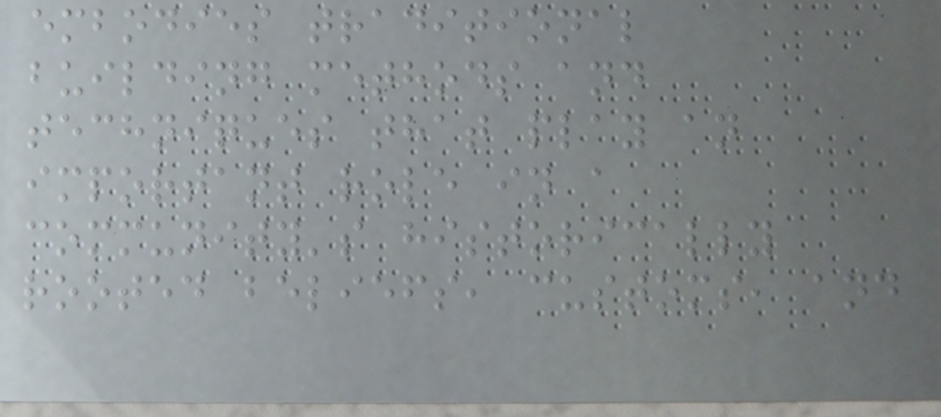embodies traditional
building methods and
techniques that play an
important role in a
community's historically
rooted beliefs, customs, and
